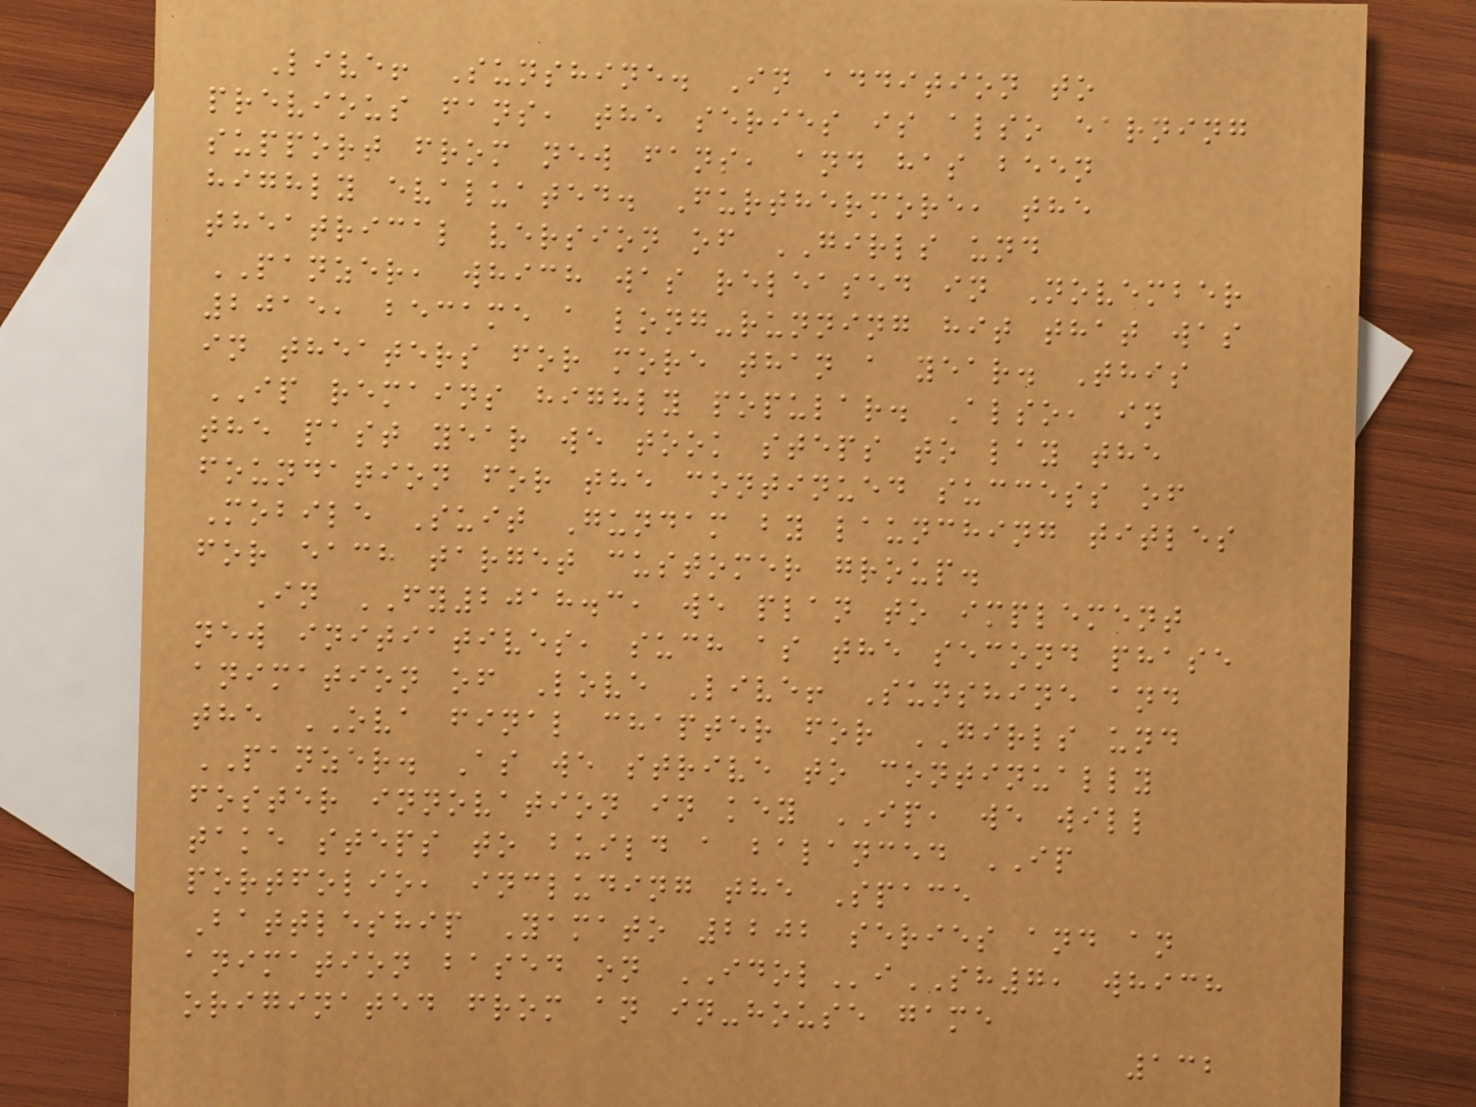Live! Sunshine. In addition to
previous fans, the series is also earning
support from new fans, and has been
highly evaluated. Furthermore, the
theatrical version of GIRLS und
PANZER, which was released in November
2015, became a long-running hit that was
in theaters for more than a year. This
IP remains highly popular. Also, in
the past year we took steps to lay the
foundation for the continued success of
Mobile Suit Gundam by launching titles
for each target customer group.
In FY2018.3, we plan to implement
new initiatives, such as the second phase
animation of Love Live! Sunshine and
the OVA final chapter for GIRLS und
PANZER. As we strive to continually
foster innovation in key IP, we will
take steps to build a balanced IP
portfolio, including the Space
Battleship Yamato 2202 series and an
animation based on IDOLiSH7, which
originated from an in-house game
132
